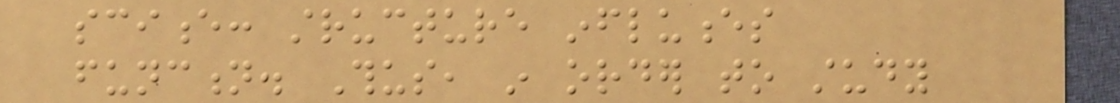science: structure influences
function. Thus, in order to study
